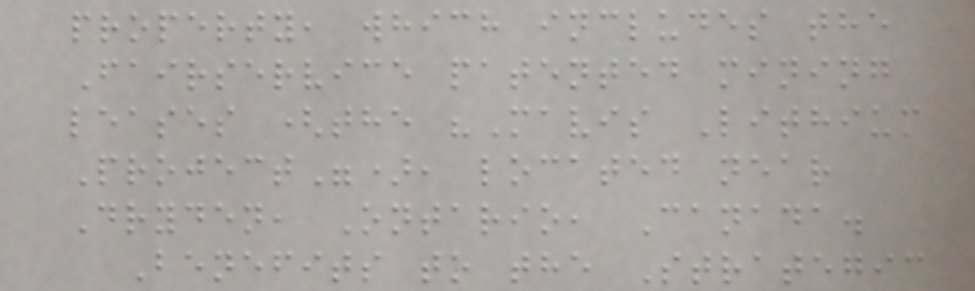property, which includes the
Fairservice patented mining
leases (the "Mavis Lithium
Project"), located near
Dryden, Ontario, Canada.
Benefits to the Strategic
